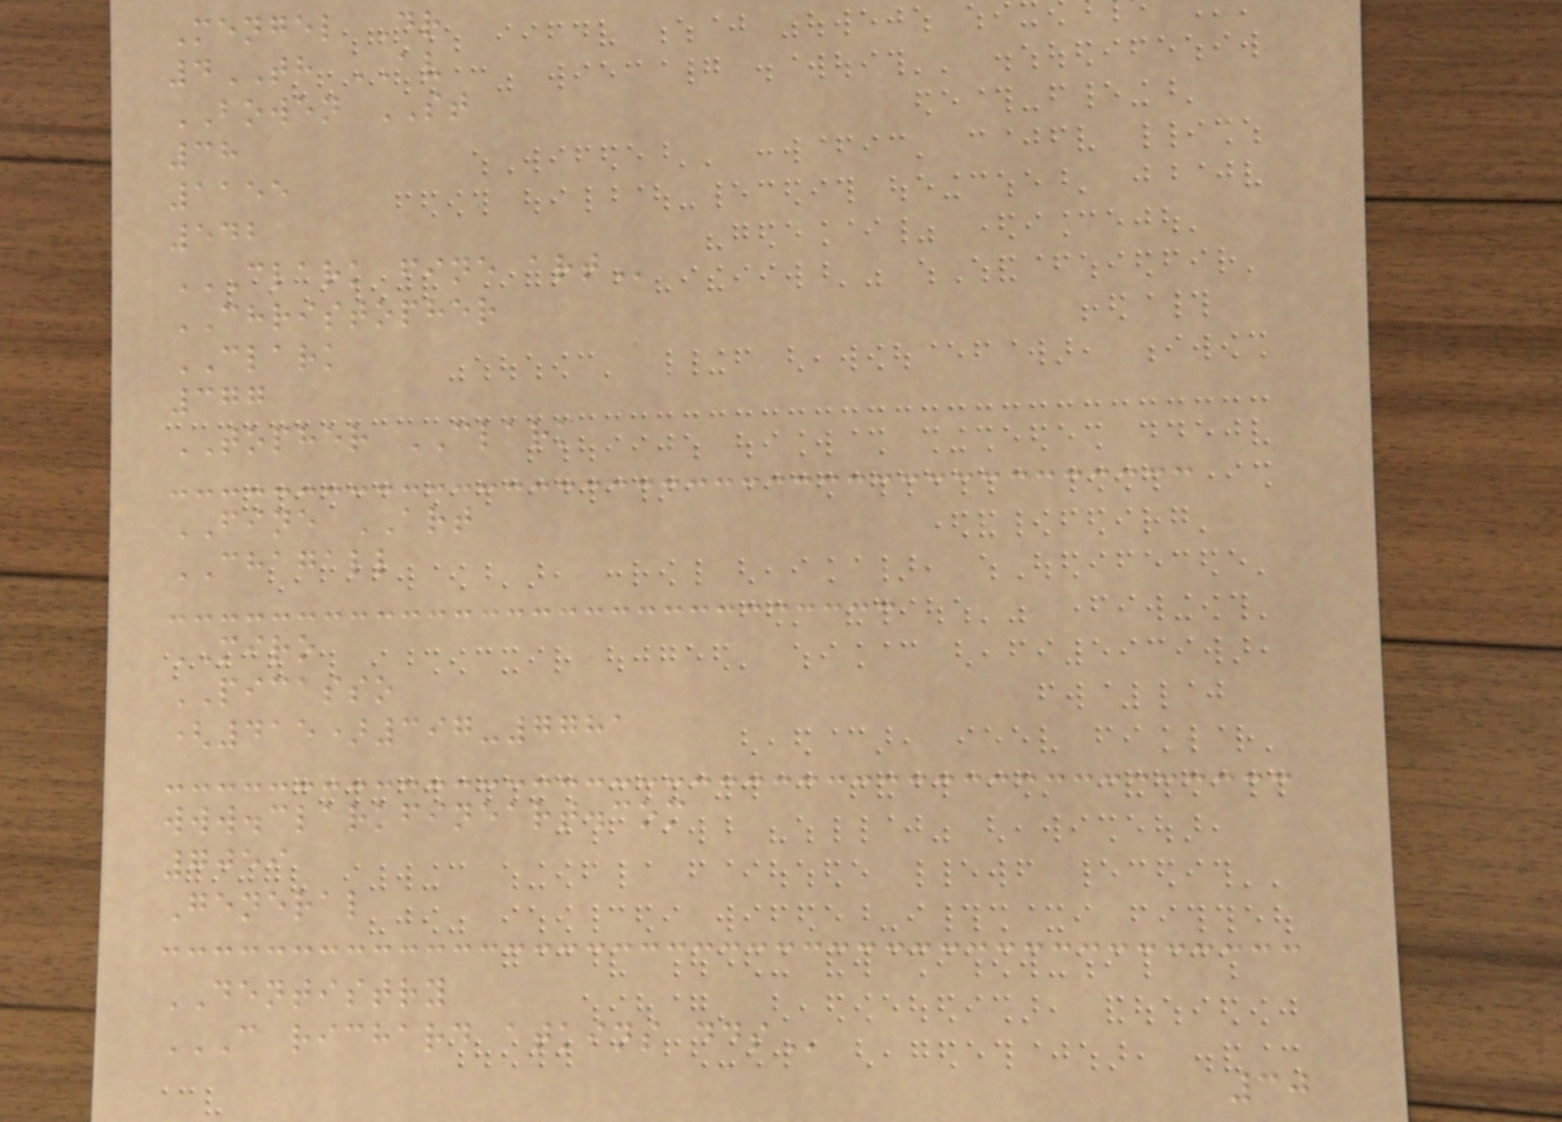Mengel Dr
4TH AV
BOWEN ST
38
1155
542
CLARK FINE ART
CHRISTOPHER
CLARK
377
TOPHER CLARK
FINE ART
CHAGALL
MIRO
PICASSO
(415)397-7781
www.clarkfineart.com
7059
General
DENTISTRY
C RICHARD ATKINS DDS
30
